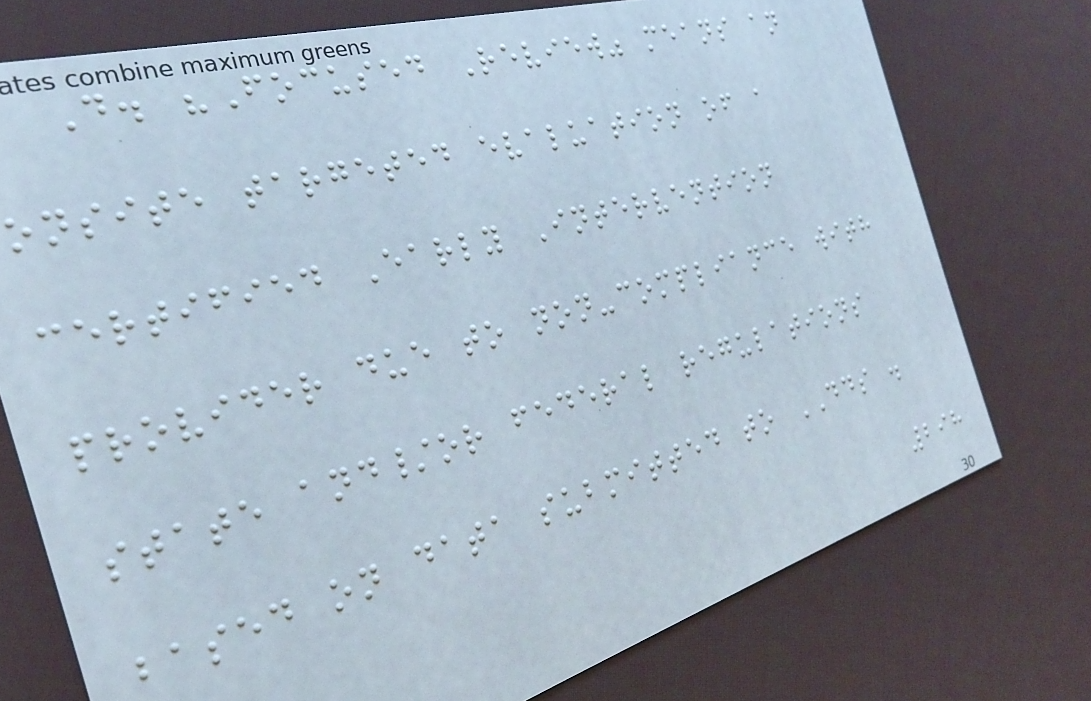D. "Focused Review" means an
onsite targeted evaluation of a
certified Early Intervention
provider due to non-compliance with
state and/or federal regulations
based on data submitted to DDS .
298
